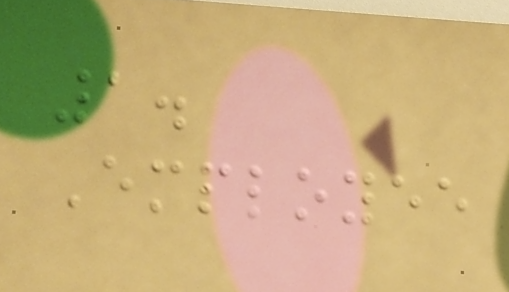1.
Employee
